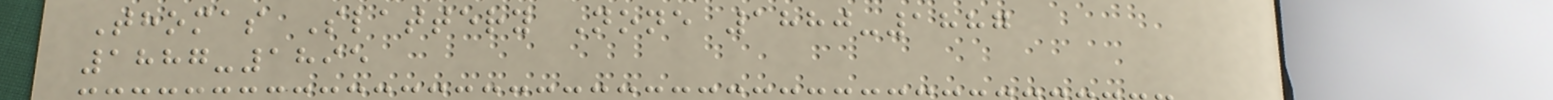Thomas Slattery None 1880-1887
1887-1895
